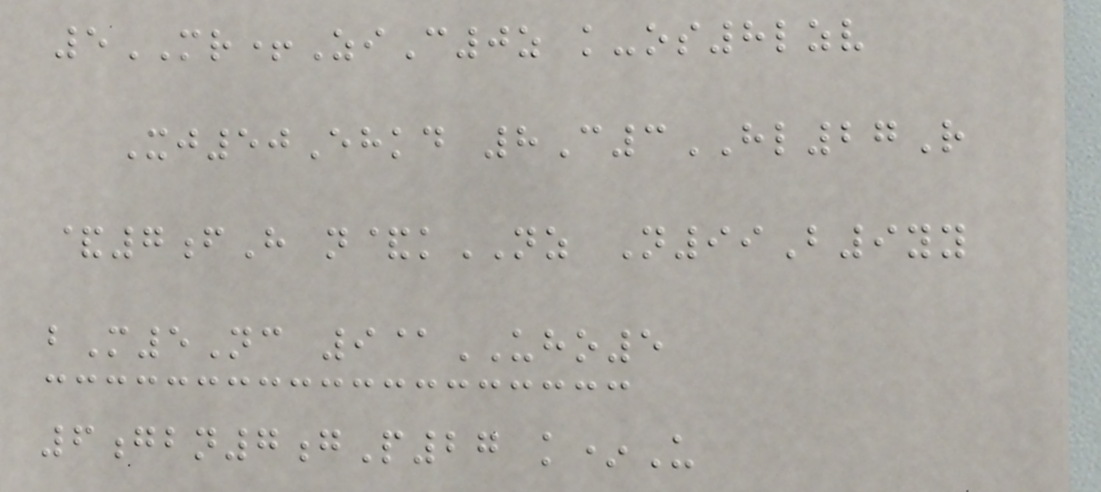5MR+ZiC0z k-os8lzv
Xj50Ehkd 8C3HL27R
&7fH n&kNZ N99B9yy
bM5Nc 9@UHO5
6gbn7gP27 k*U
